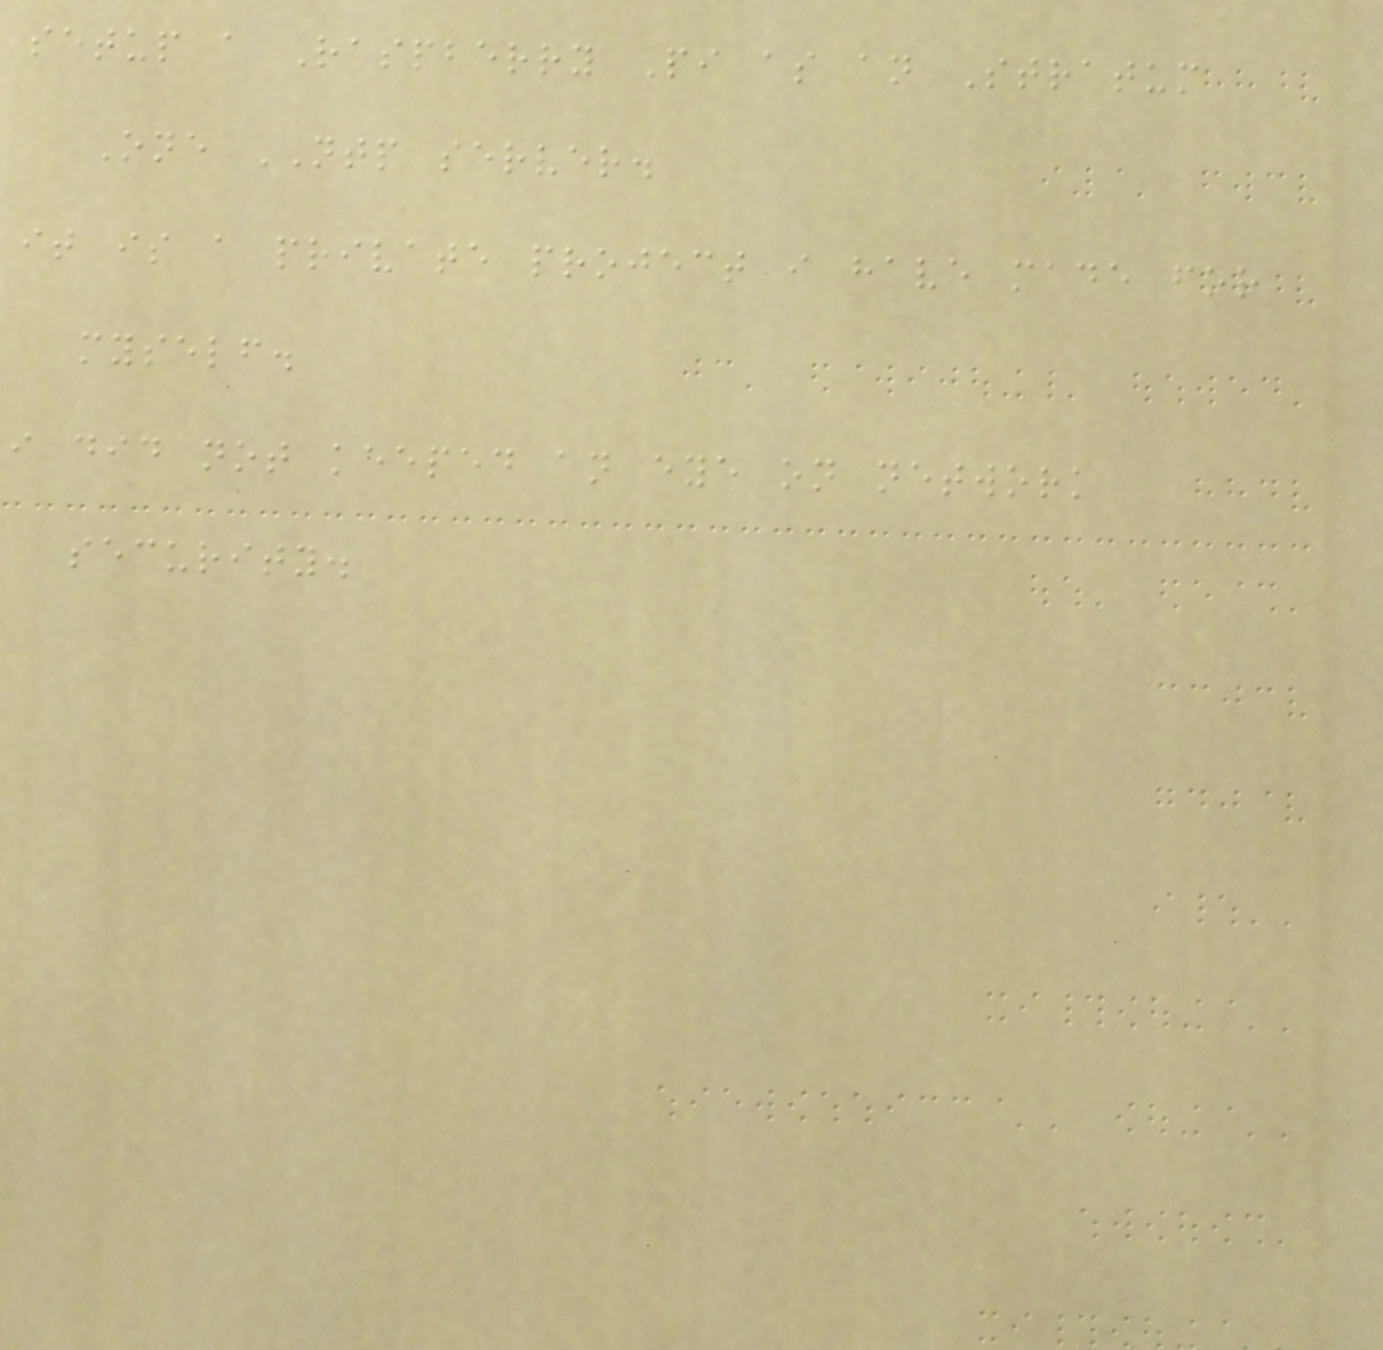setup a Raspberry Pi as an Stratum
One NTP server.
it is a private project i have made for
myself.
i did not keeped an eye on network
security.
